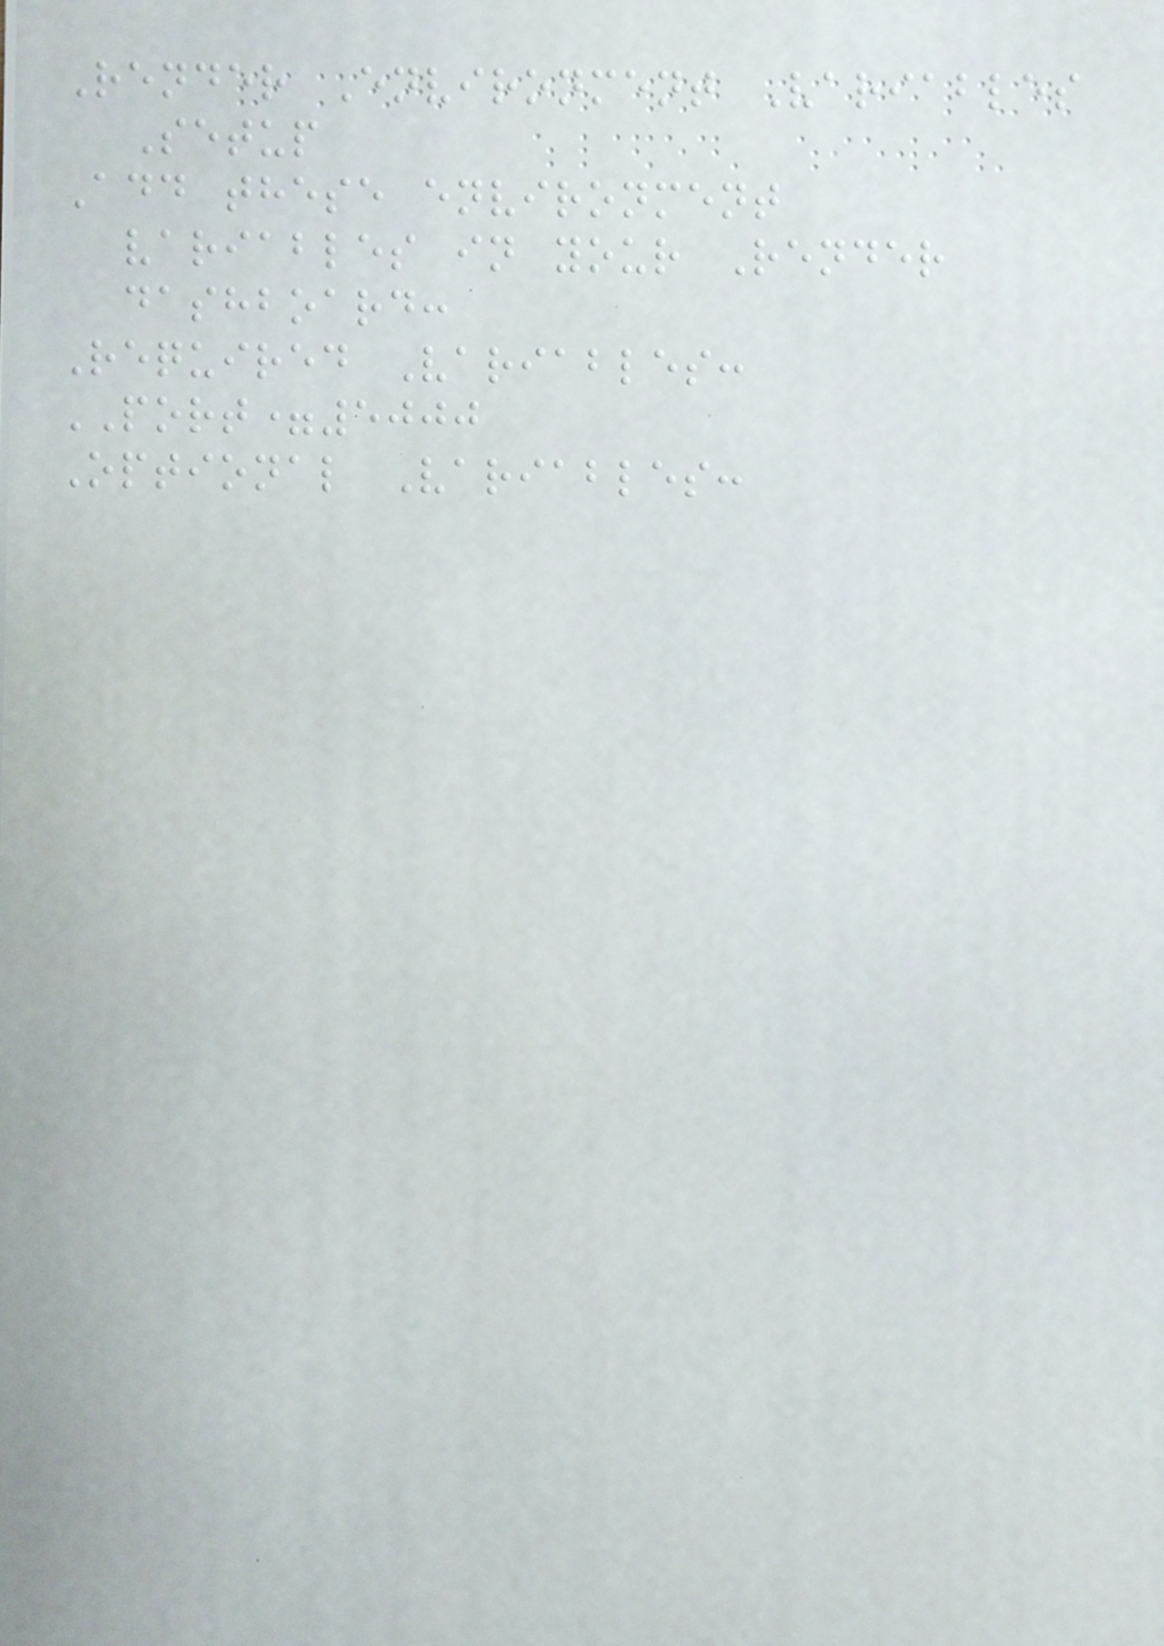Render Environment Variables
Setup
Add these environment
variables in your Render
dashboard:
Required Variables:
PORT=5000
Optional Variables:
